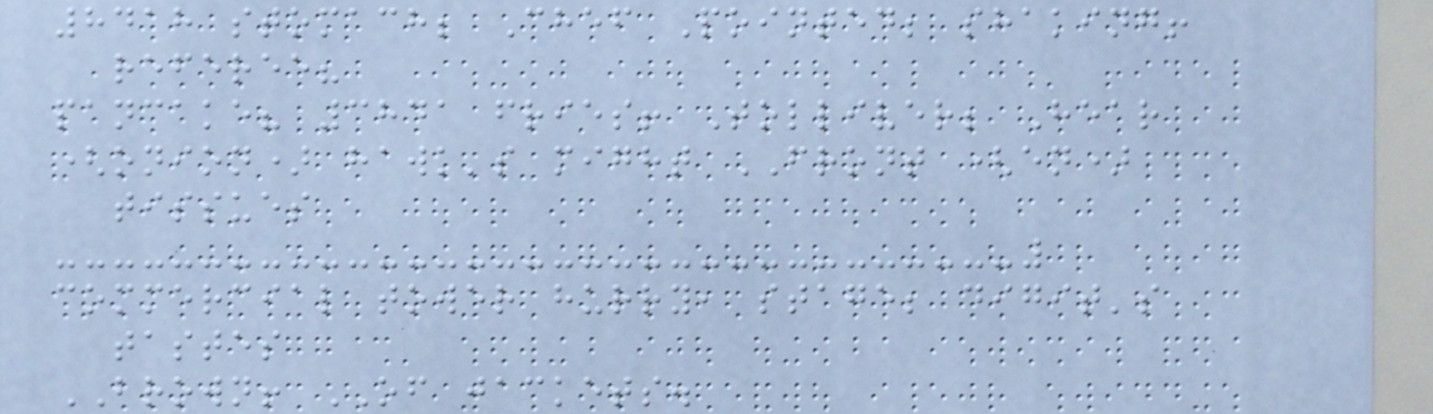8418 stomach; Chef Pointed; shaking!
referee?
pancake? 3841 fries! Tolliver; Hear
(onion) hawk's might FRONT (en)
tissues
commercial tower hurry, stage; digit's
tastes
BROWN! OF jackets.
